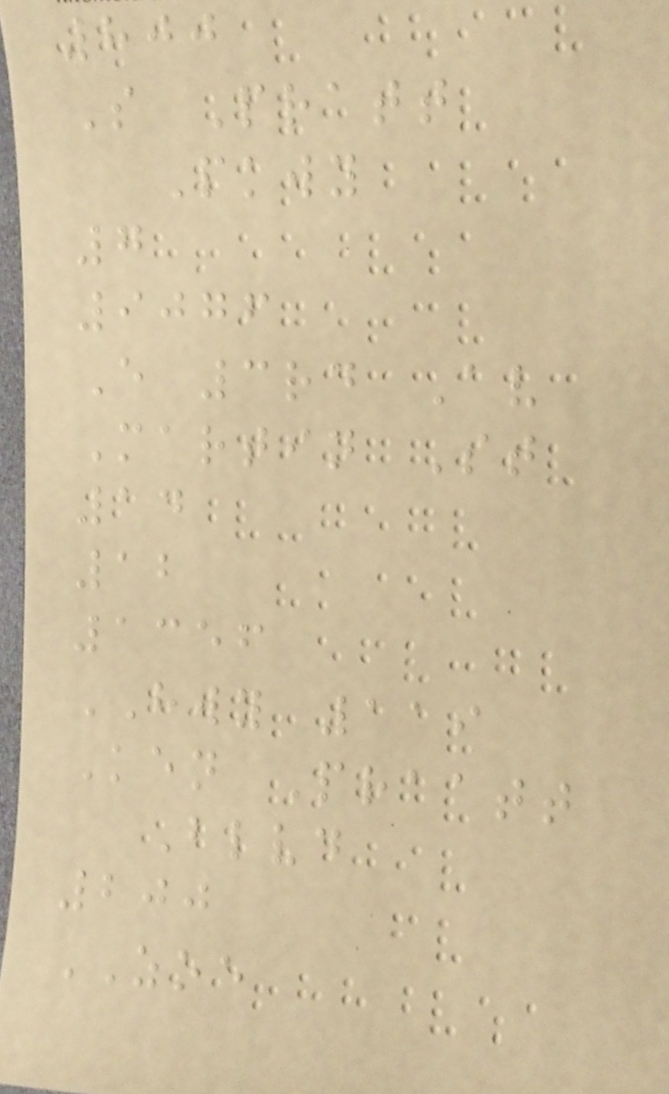800
S Pratt
Pkwy
7
9076
E 3rd Av
Martin St
14
12
1356
HWY 119
Ken Praatt
Blvd
200
ZOE
